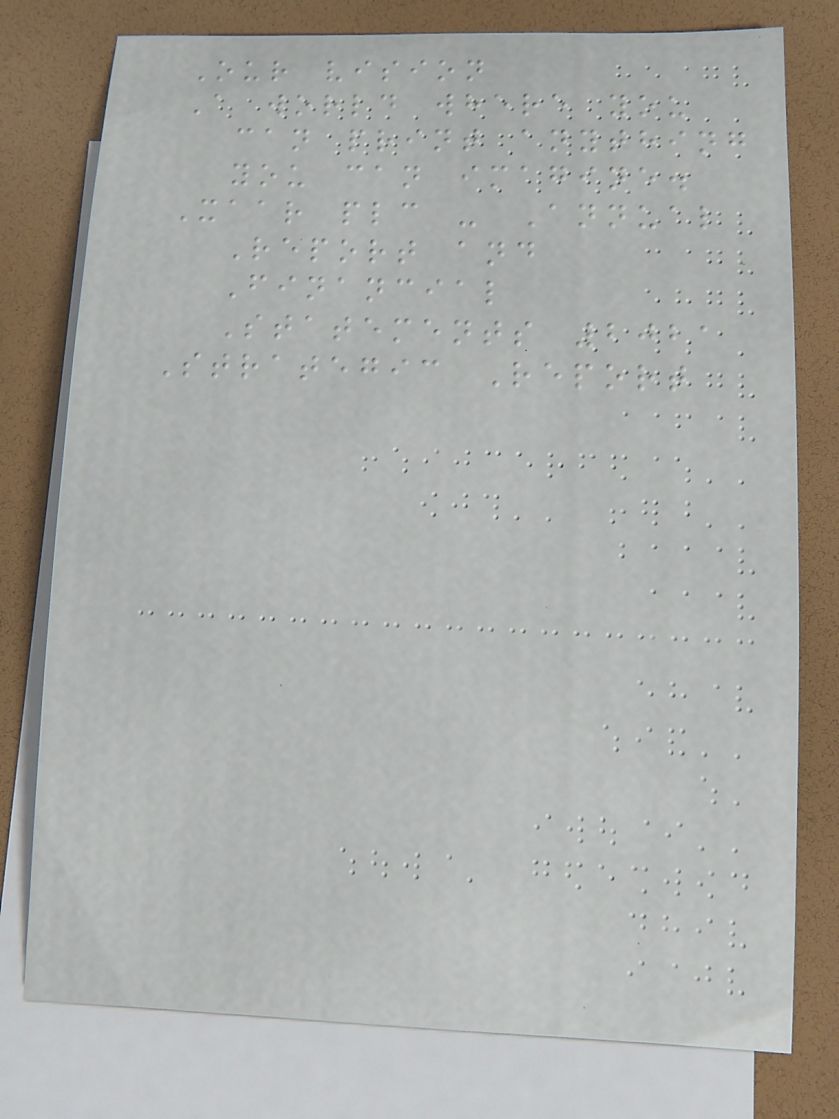Our vision
A world where you
can print anything
you can imagine.
Xaar plc - Annual
Report and
Financial
Statements 2021
Strategic Report
